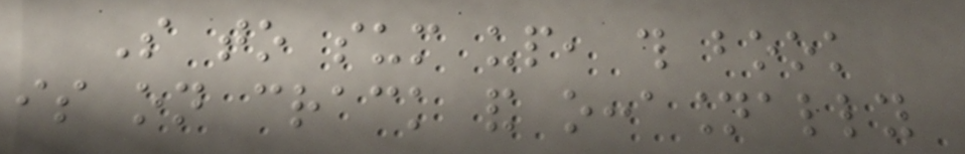So to sum up, this book
is on crack and occasionally
